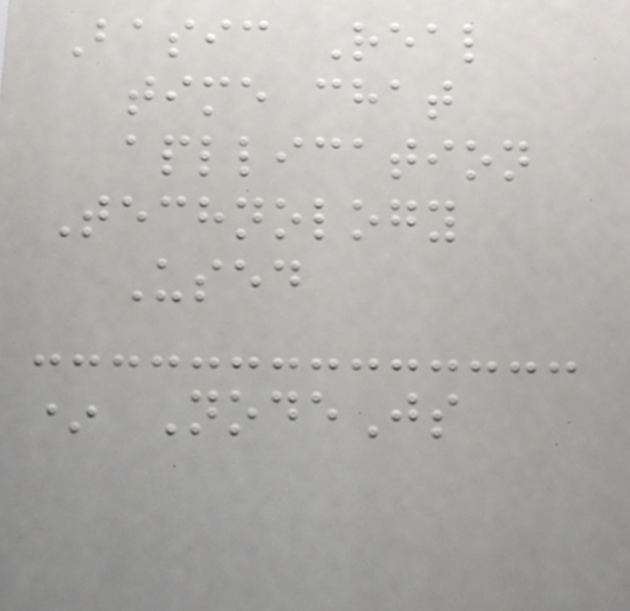Basic Real
time chat
apllication
Technology
Used
* NodeJs
